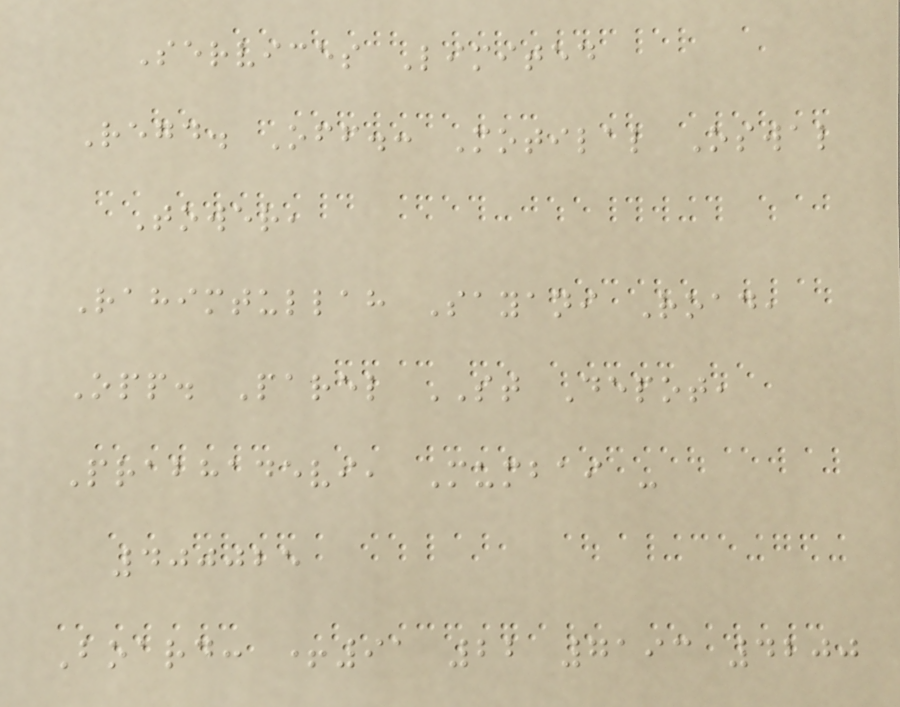Services Limited
Regd. Off.: Motilal Oswal
Tower,
Rahimtullah Sayani Road,
Opp. Parel ST Depot,
Prabhadevi, Mumbai -
400025
Board: +91 22 7193 4200
